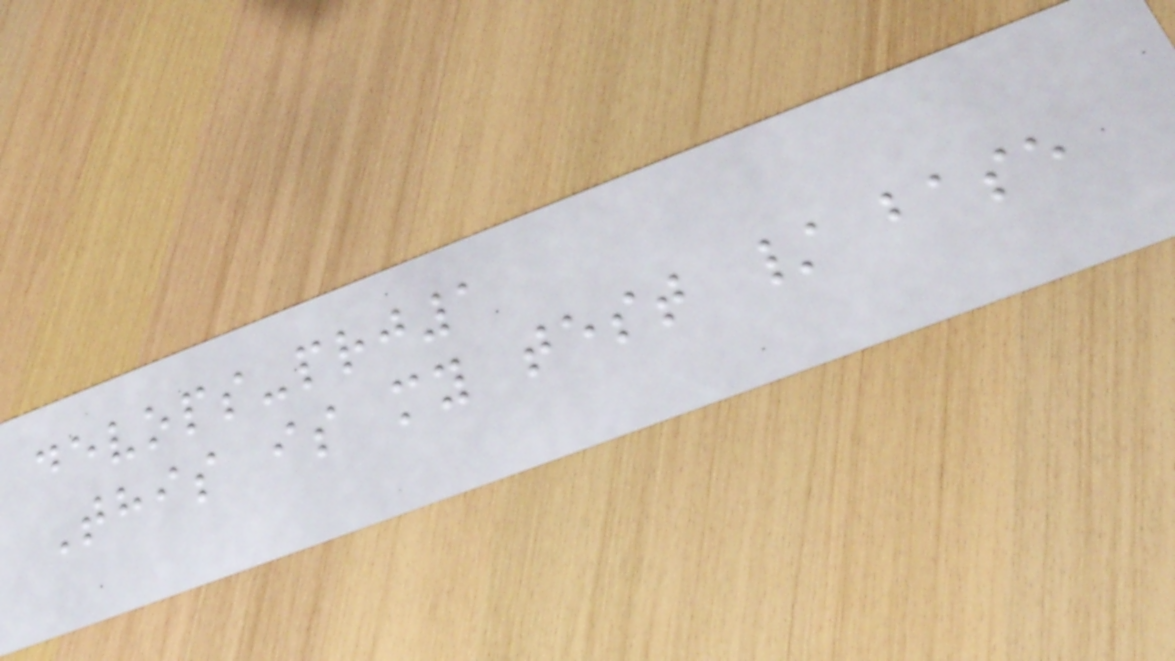devops-prj1
This is my test / base
